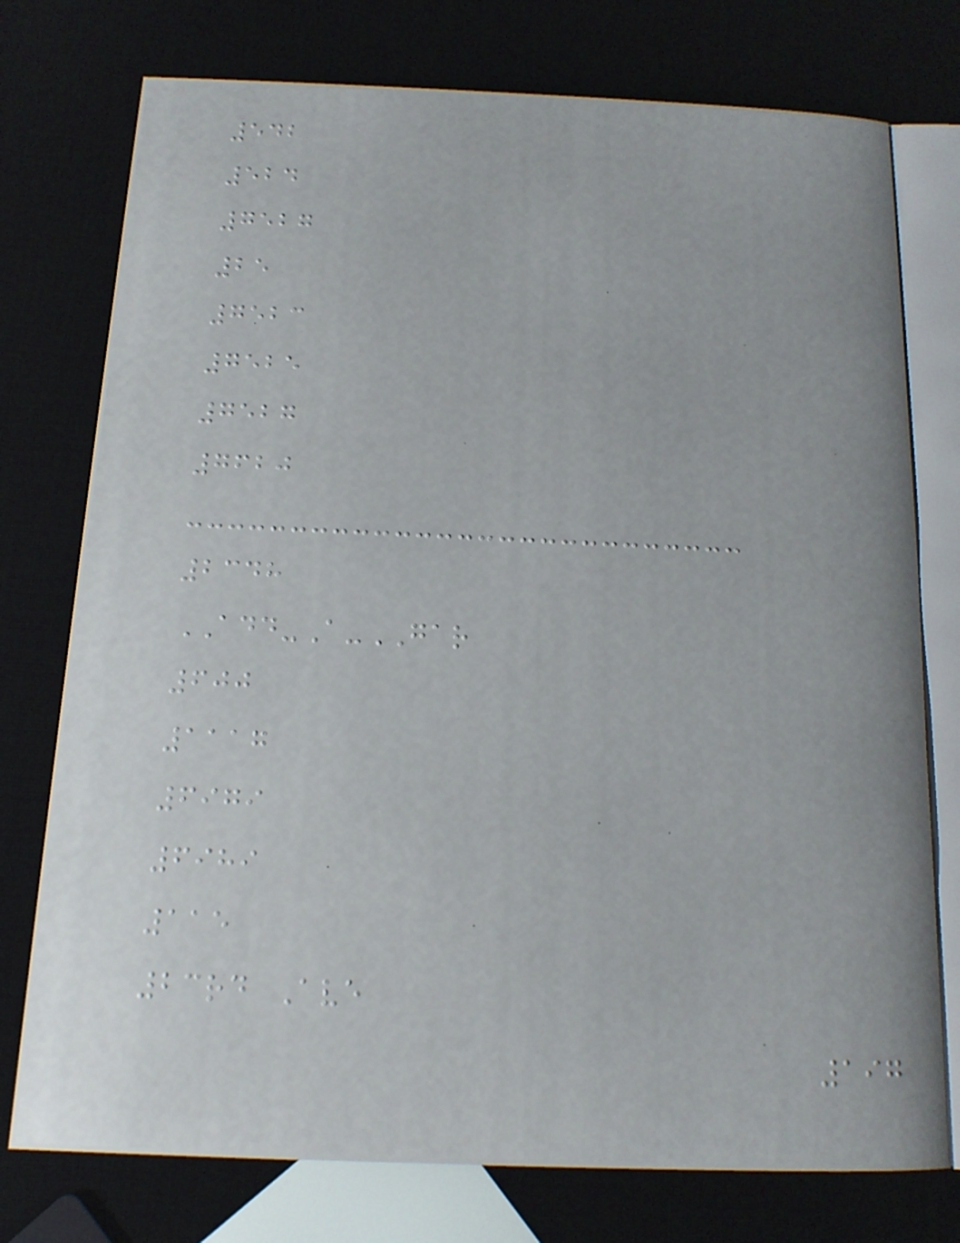542
524
7527
25
7523
7525
7527
7620
2348
ADD-A-GAR
600
1117
6979
6989
115
23rd Ave
197
